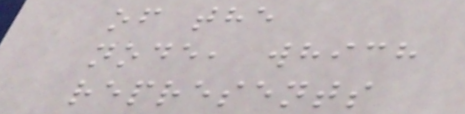of the
node, which
represents
